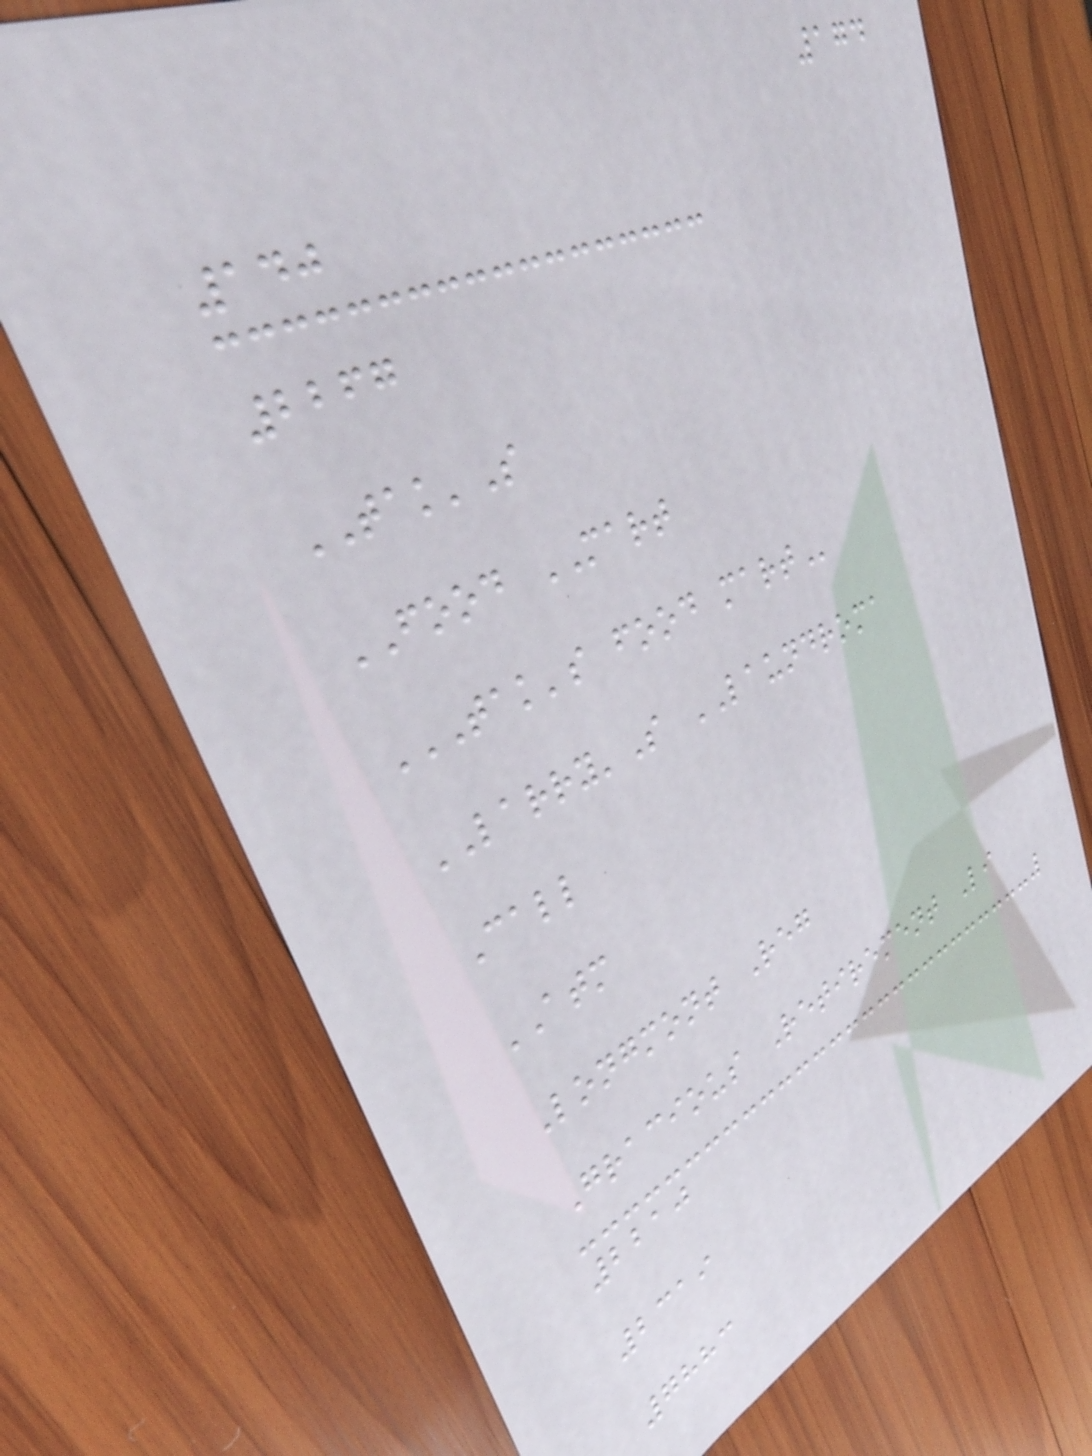174
140
2267
TAK'S
FOOD MART
TAK'S FOOD MART
LARRY'S LAUNDROMA
Call
ATM
Longmont Reg
Gracious Retirement Li
2210
2319
7883
